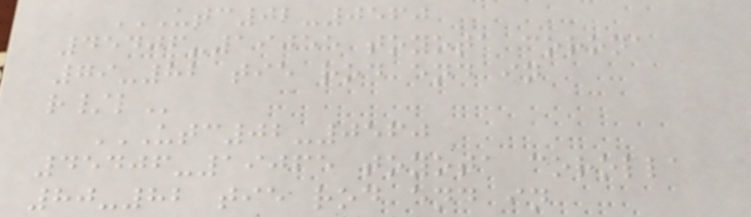UTC02-0560
45406-19055 TOYOTA CORONA
79-82 TIE ROD END IN
R/L
UTC02-0560
45406-19065 TOYOTA COROLLA
80-82 TIE ROD END IN
